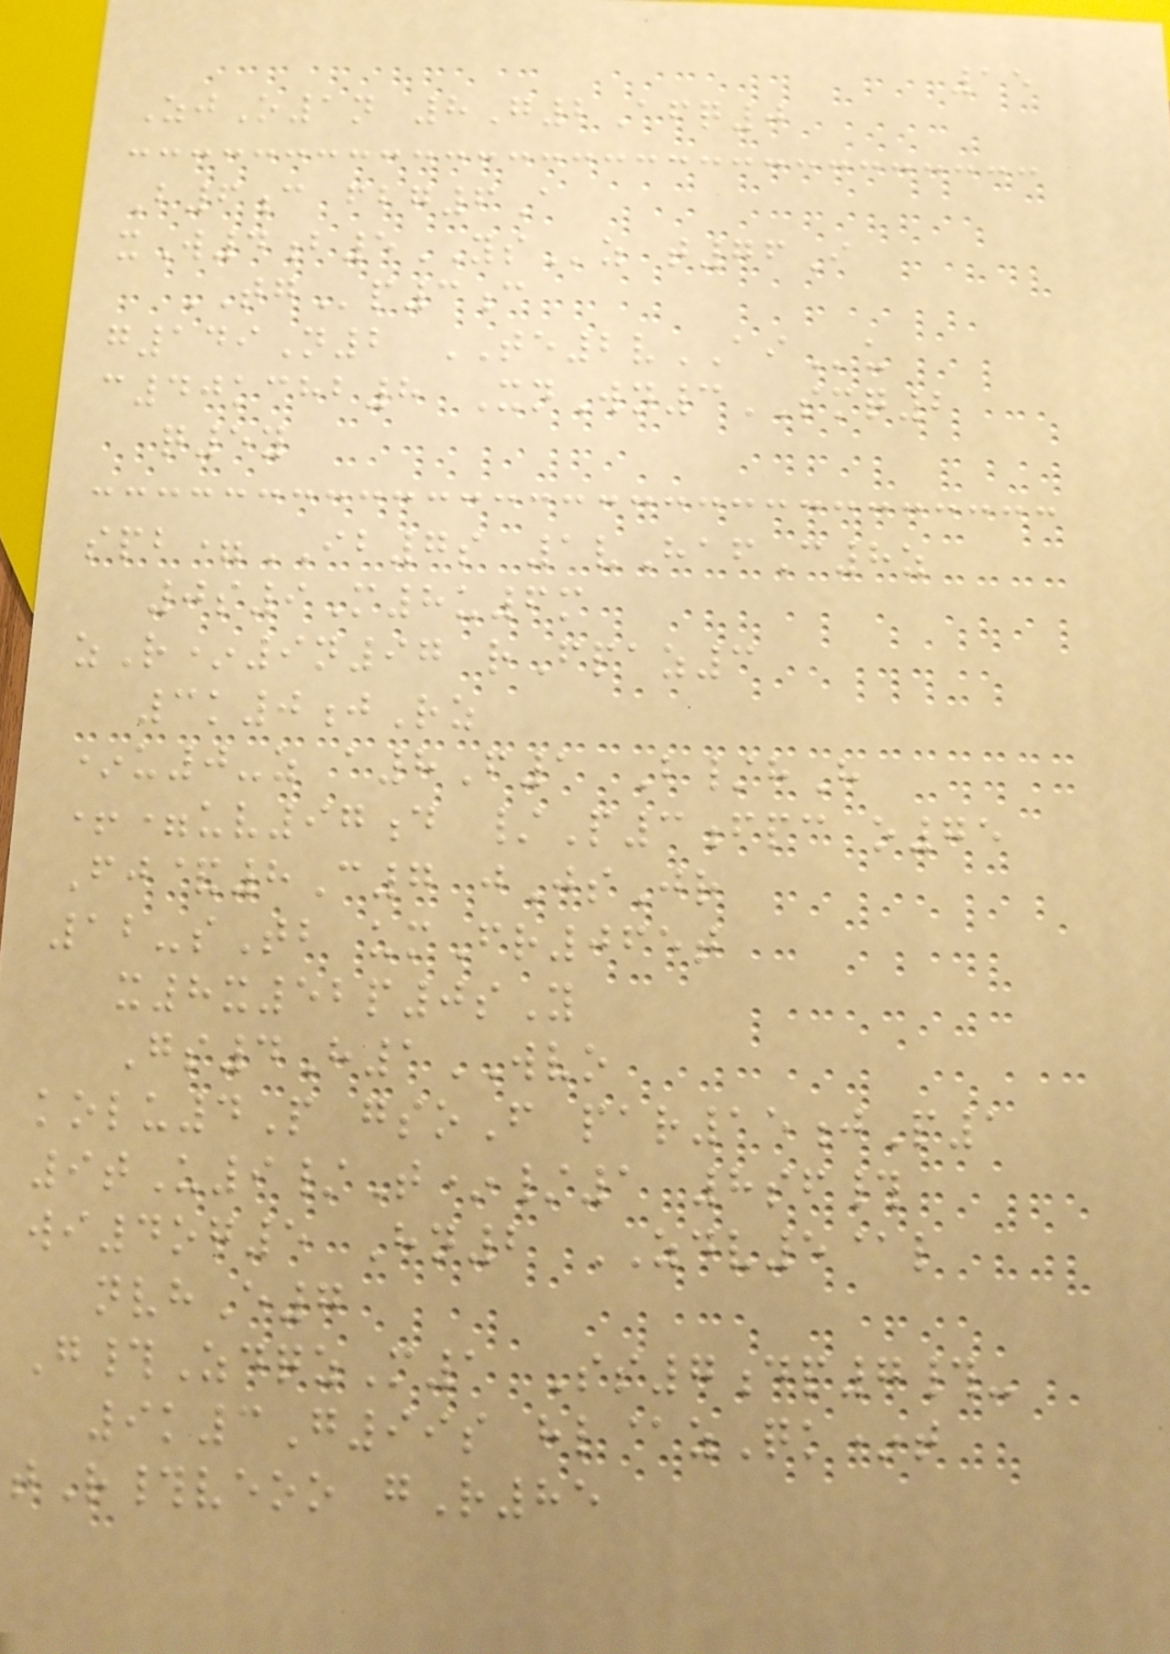15
ZjO1n 8G2Afq0
B6c fbg6A
xW4b5YSz t76I
TGp3c
g149N2 TE2vAIu
c40kchb8 XnWn3SMQ2
q5y
spb=IB7s 1vHafC8z
0s9M8u6m
zR*9n97 rFpaz3
3k0jRz
*u0-z a8F1 B/hH
+=uv97d /P3fpc o75
Fj&8C7 jJsJr
12-sTb umFr065t
x8x52p0sY
Gs4H1WVO
kolu4P gsoF par15jP1
9tU9/T*/1 8sf#
wi4og5 Hn2 ZDV5@l
nvhE7
G#ZdqzM1 Ss7dp7#-
9k3G99s hl@zQk*t
tR#veoo gR85
